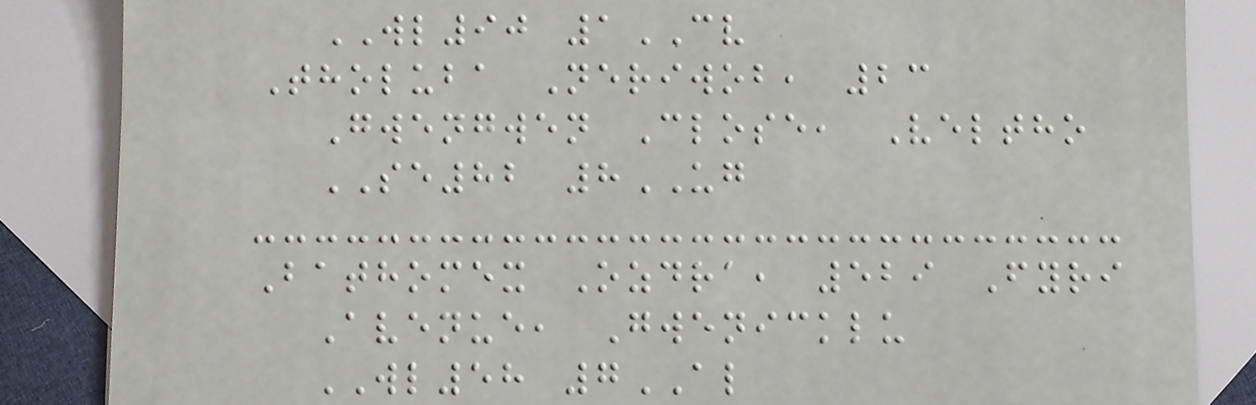WL90 1CV
Tholuba Neriwob, 23
Gwengwen Close, Veltho
SE82 8UG
Bathomex Ozdra, 529 Fyri
Avenue, Gwenicklu
WL58 7AL
